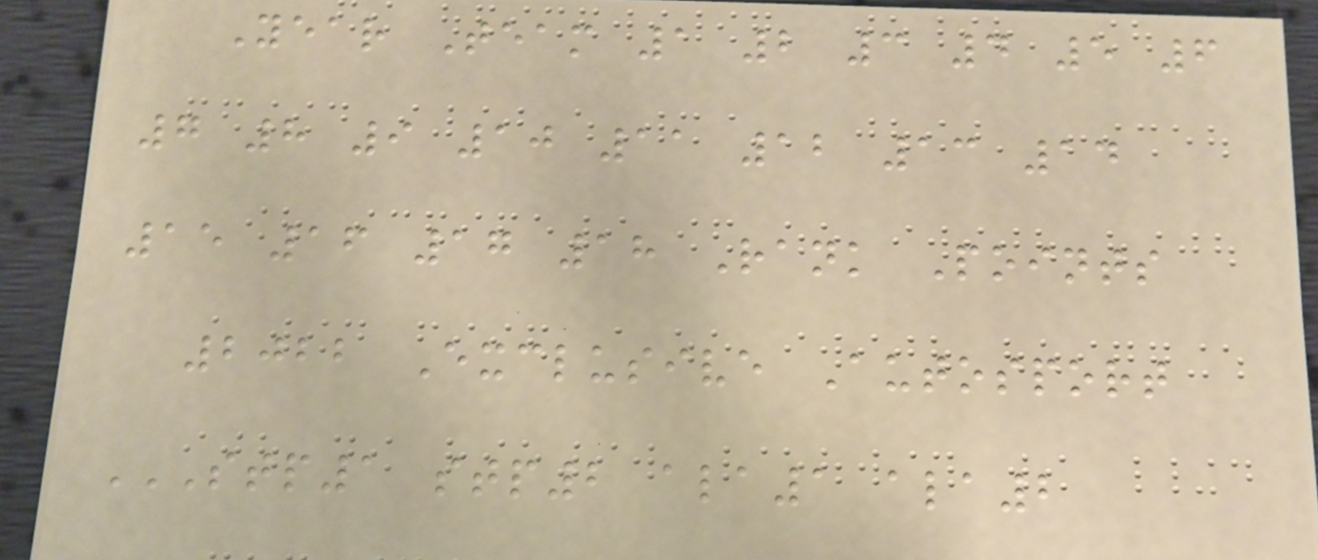Year Team 1 2 3 4 5 6
7 8 9 10 11 12 13 14
15 16 17 18 Rank Points
2022 Exclusive Autosport
STP1 STP2 ALA1 ALA2
